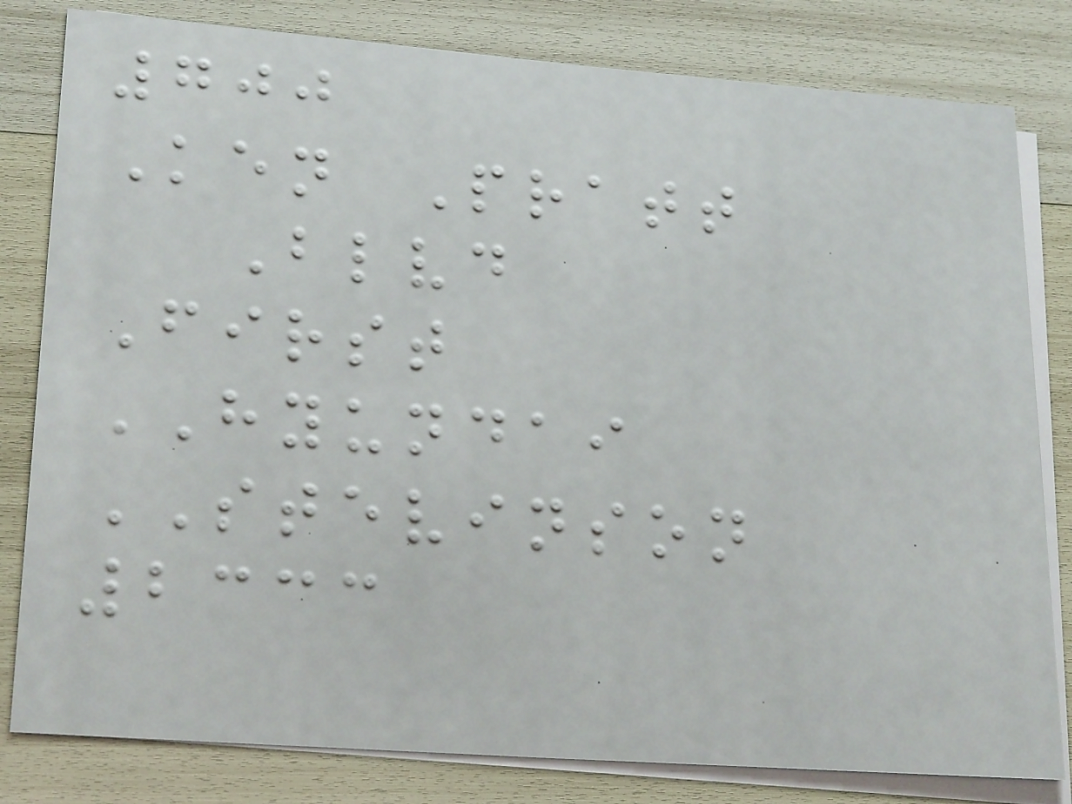700
Ken Pratt
Blvd
First
HYUNDAI
STEVINSON
2333
